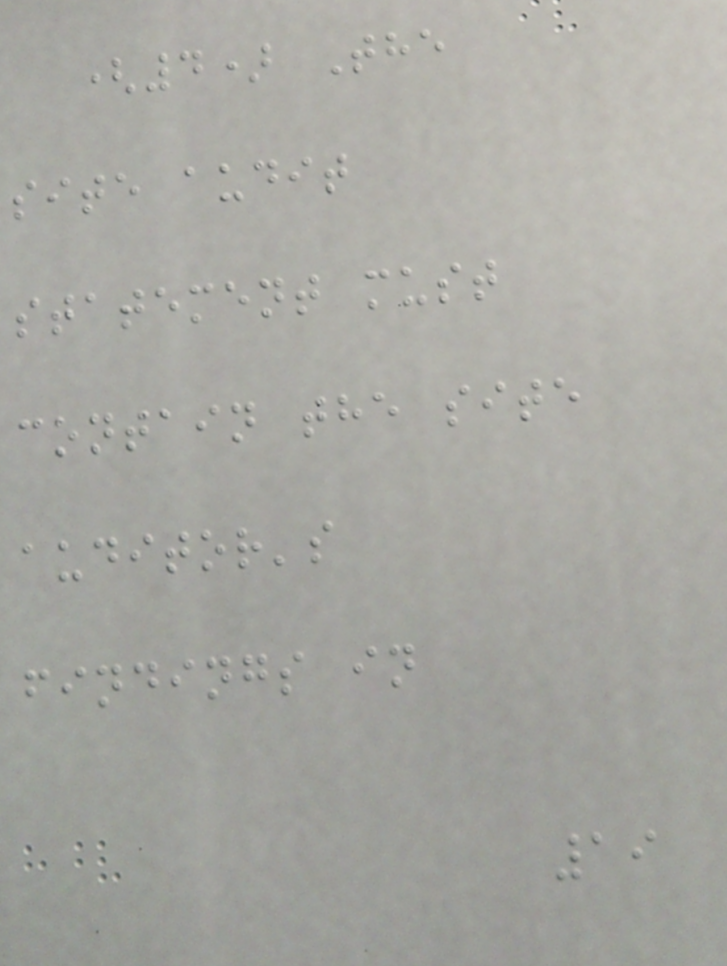(4) The
site audit
statement must
contain the site
auditor's
findings in
19
